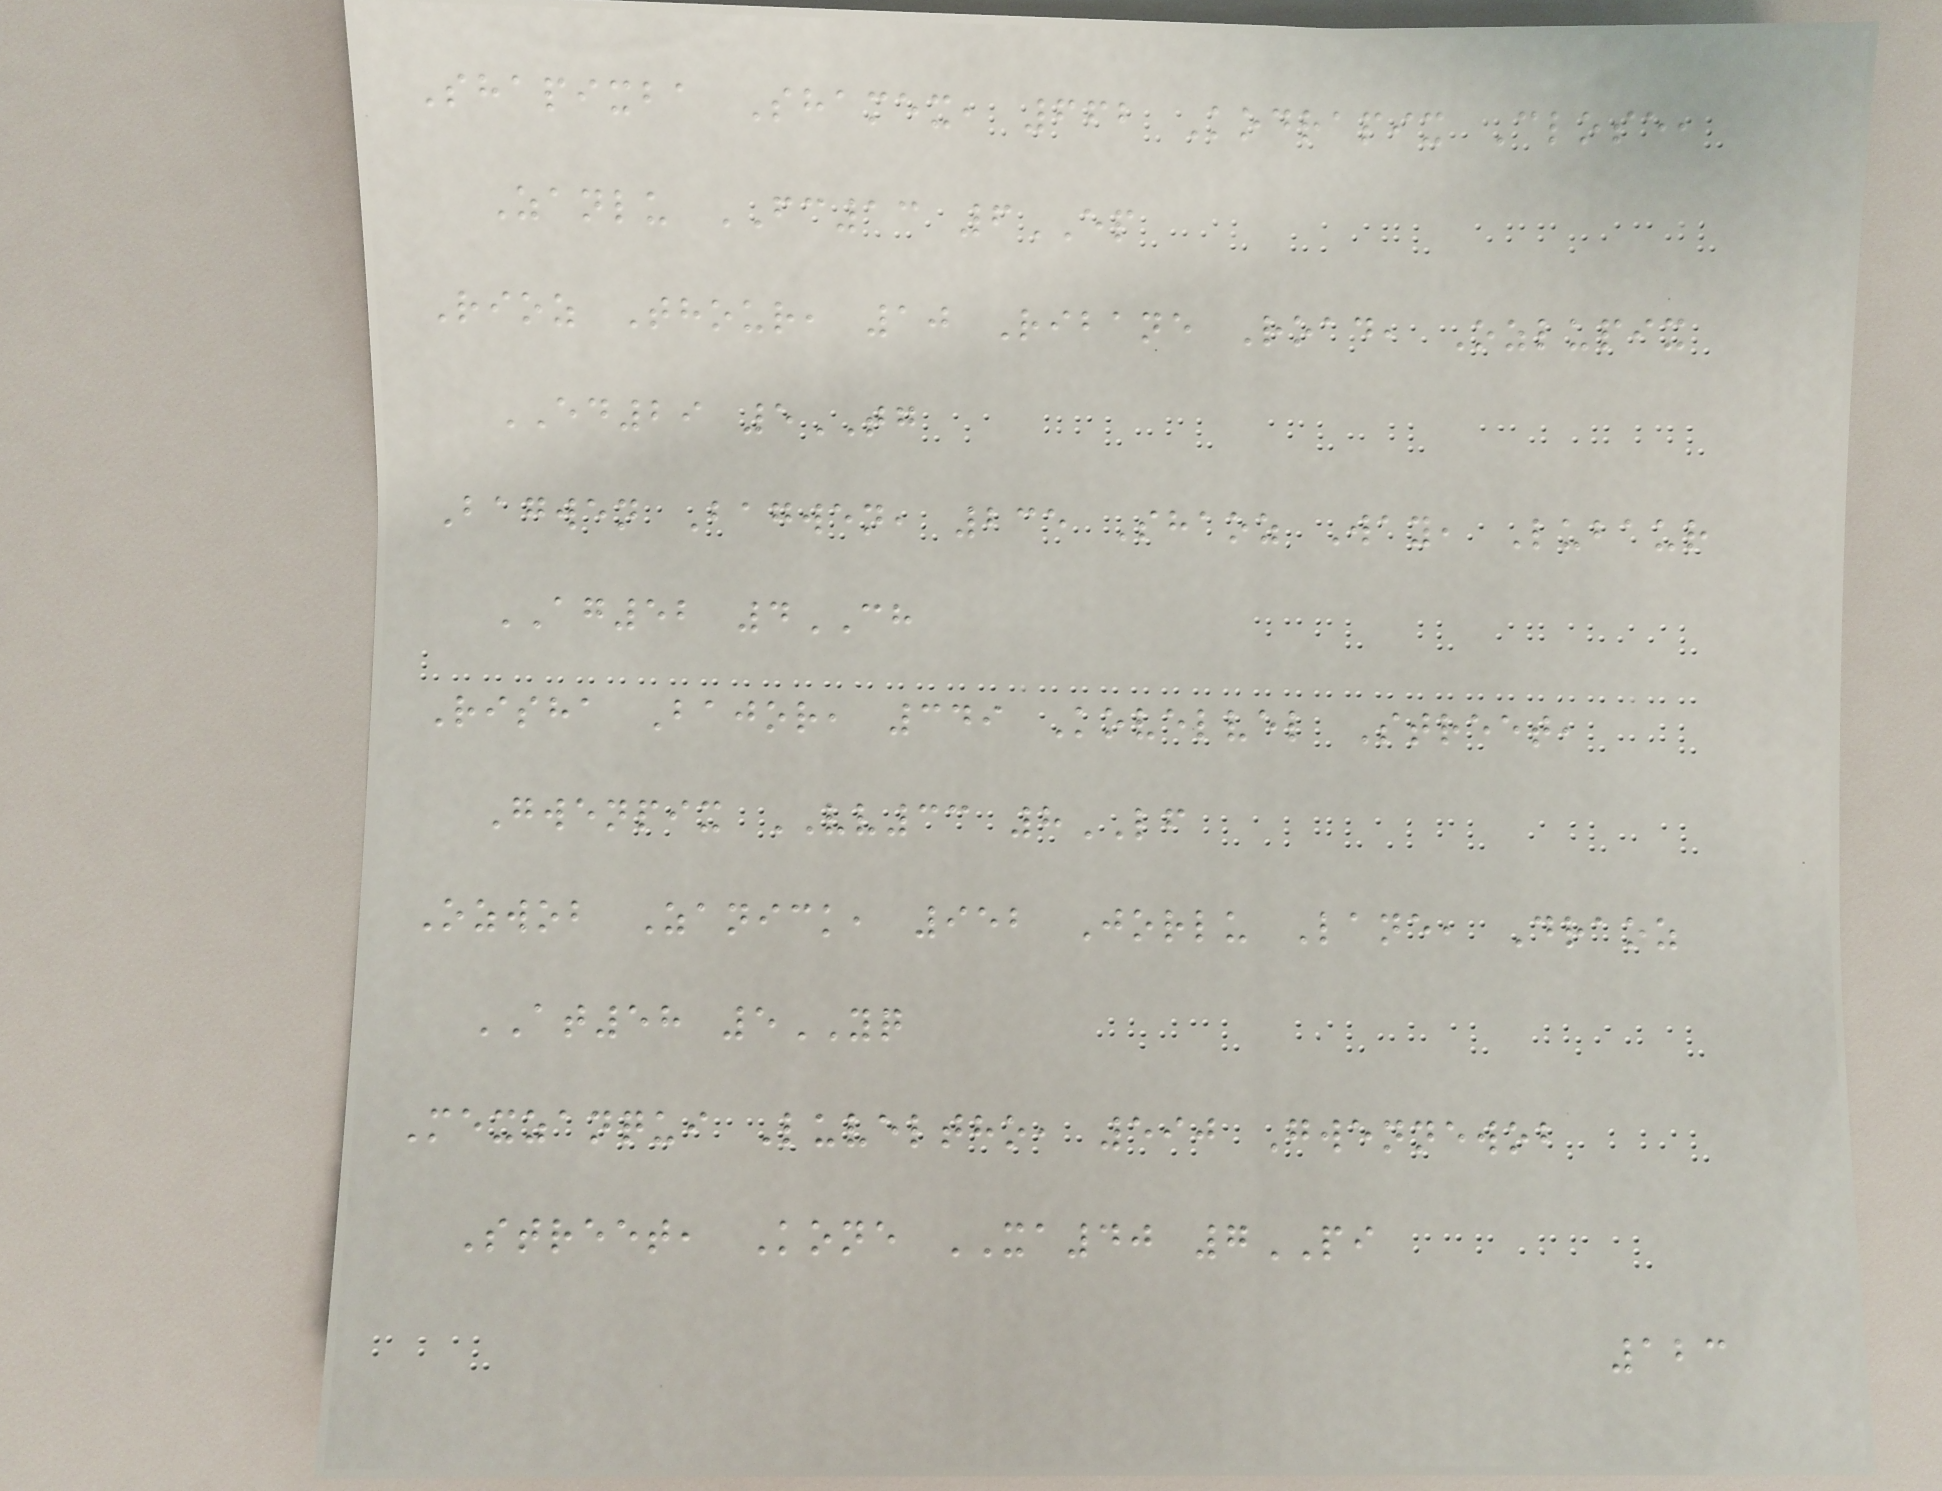Shapixba Shamex, 662 Kodrapix Close,
Zanlu FC13 6EP
Rioz Thour, 10 Ribane Road, Ozlupix
ED29 5TG
Bagwen Bagwen, 235 Shaoz Way, Lubaur
AG52 4CH
Risha Bajor, 349 Kovelvel Street,
Gwenpix VV33 8LF
Ozwob Zanick, 952 Jorlu Lane, Draoz
AT58 5YQ
Mexzanqui Luveltho, 590 Gwennewob
Street, Kone XA40 7PI
123
